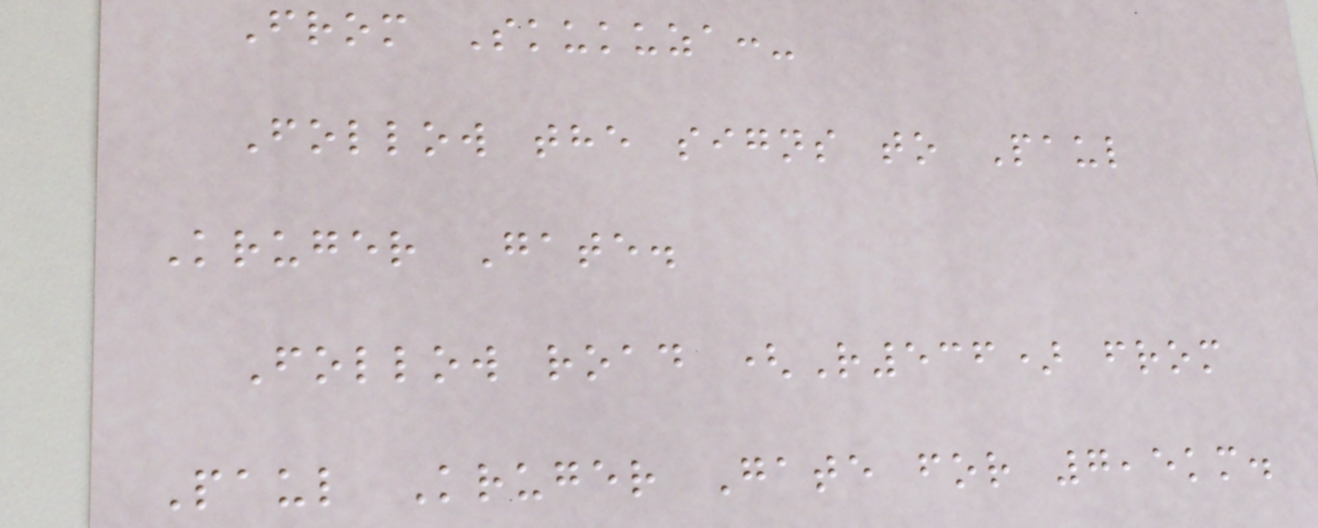From Skukuza:-
Follow the signs to Paul
Kruger Gate.
Follow road (R536) from
Paul Kruger Gate for 7,5km.
